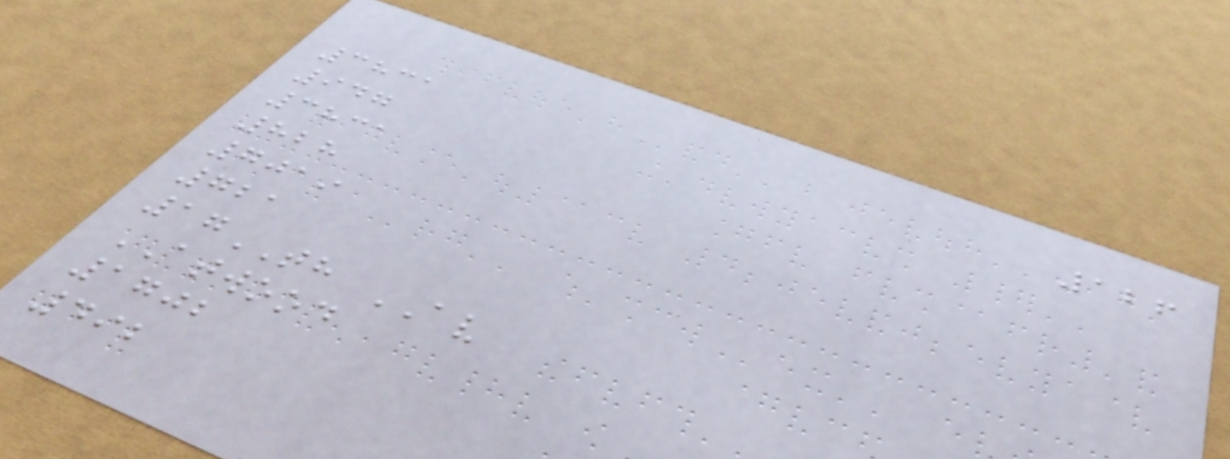126
3831
947
3831
828
7019
721
17TH AV
ATWOOD
1702
492
